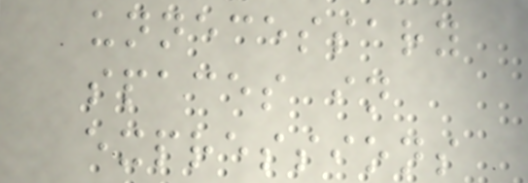unnecessary
spaces in
expressions
